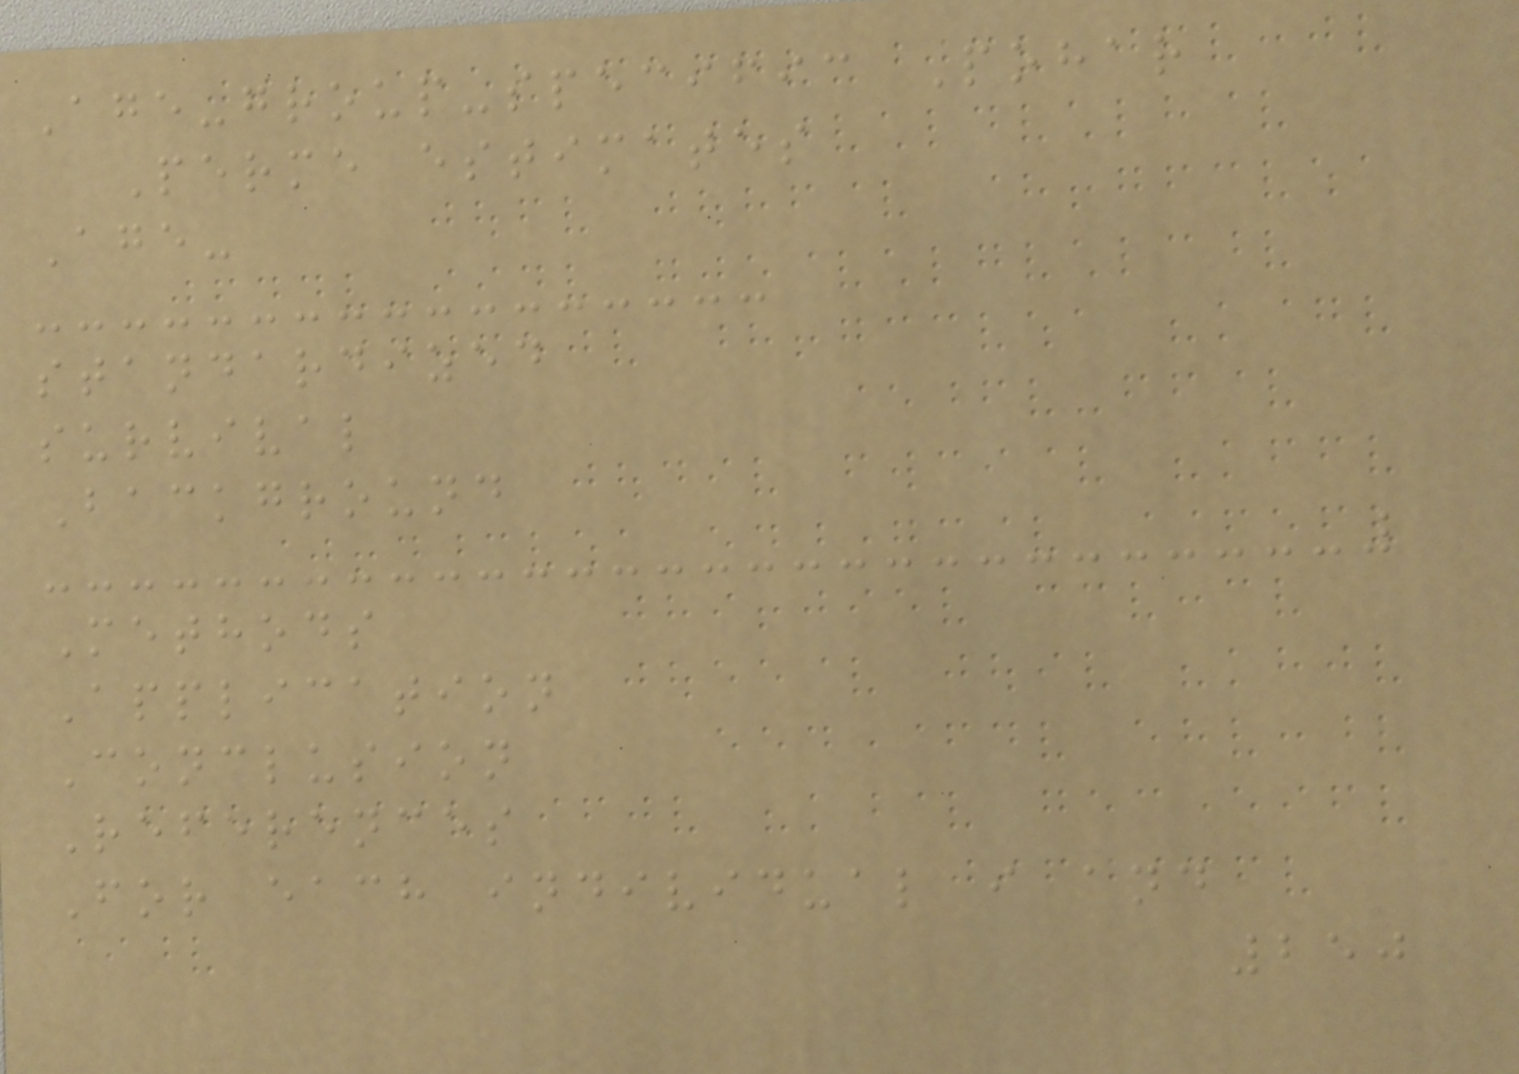Age-group-specific Pohar
Perme estimates
Age-
standardized
survival
Background
Methods
Application
Conclusion
References
For each individual i and
250
